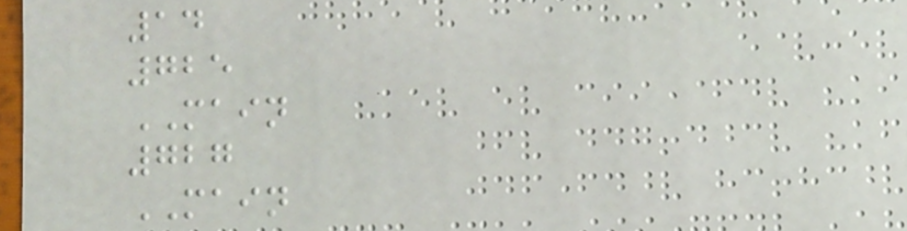14
725
MAIN
727
MAIN
